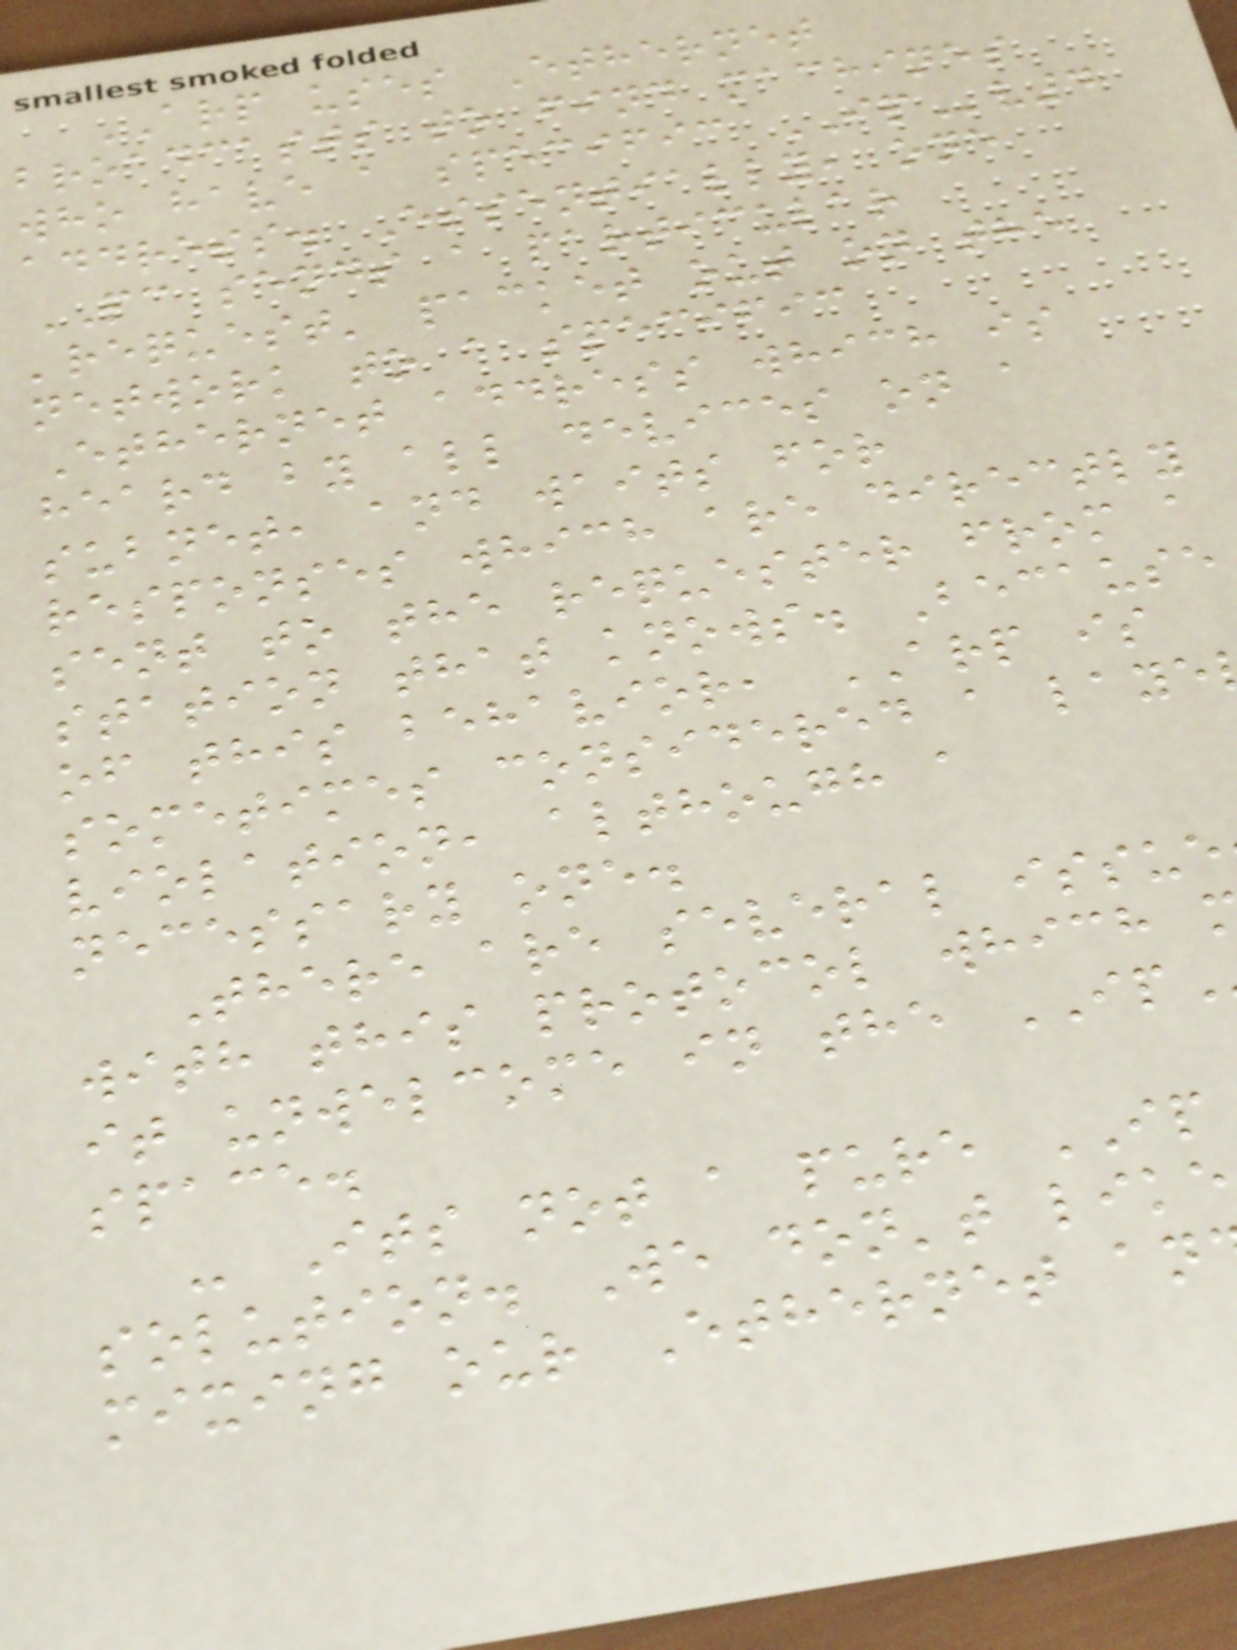ARP uses Ethernet
broadcasts to find machines
who have a specific IPv4
address. Essentially, one
PC sends a particular
'request' packet out on the
network to a specific
Ethernet address which is
heard by all devices on a
subnet, and waits for
responses which are directly
sent to the requester from a
station that knows. Because
of this behavior, ARP is
sometimes considered a laye
violation, although a
necessary one.
There are several issue
with this protocol which
it unwelcome in the IP
space.
- Its not a pure IP
solution. We don't like
mixing our Ethernet an
